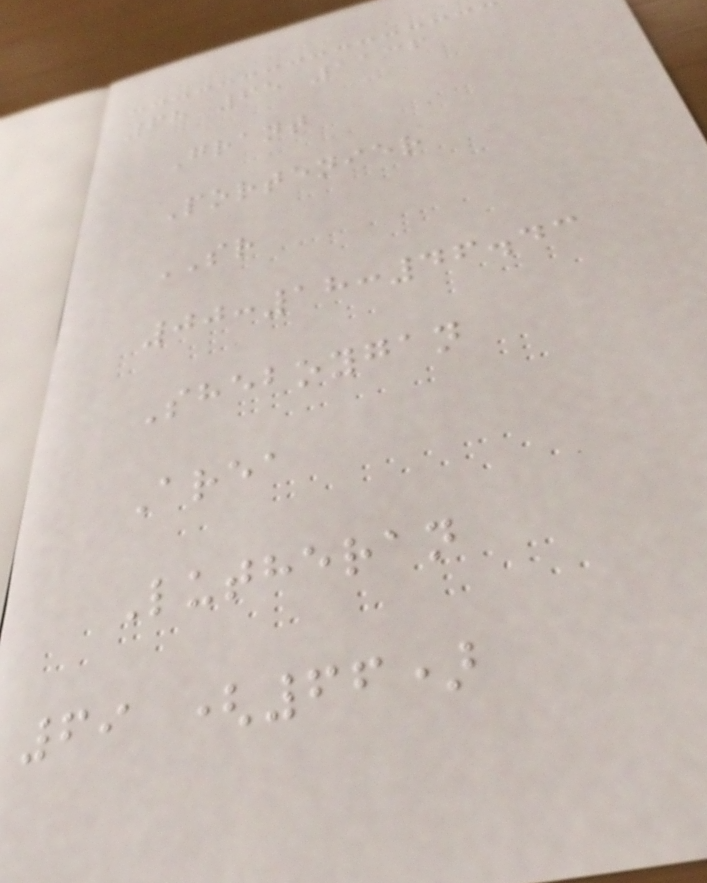68 65 1136
Grant
Portenier
SR
00:18:46.43
Sheboygan
Area
Lutheran
69 (66)
